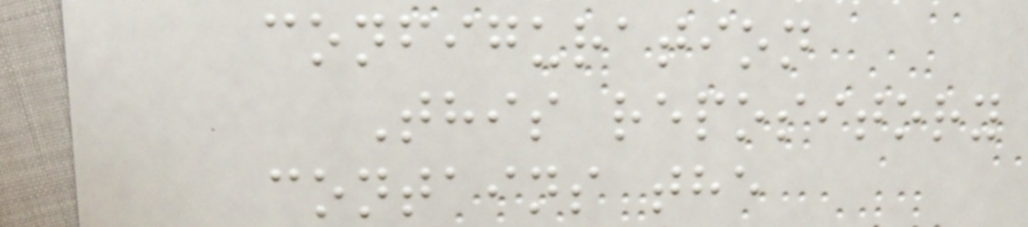configuration
This repository
contains the
